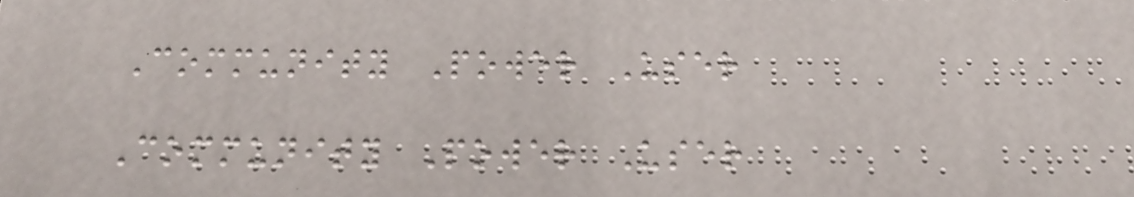Community Power User
Community Power User
